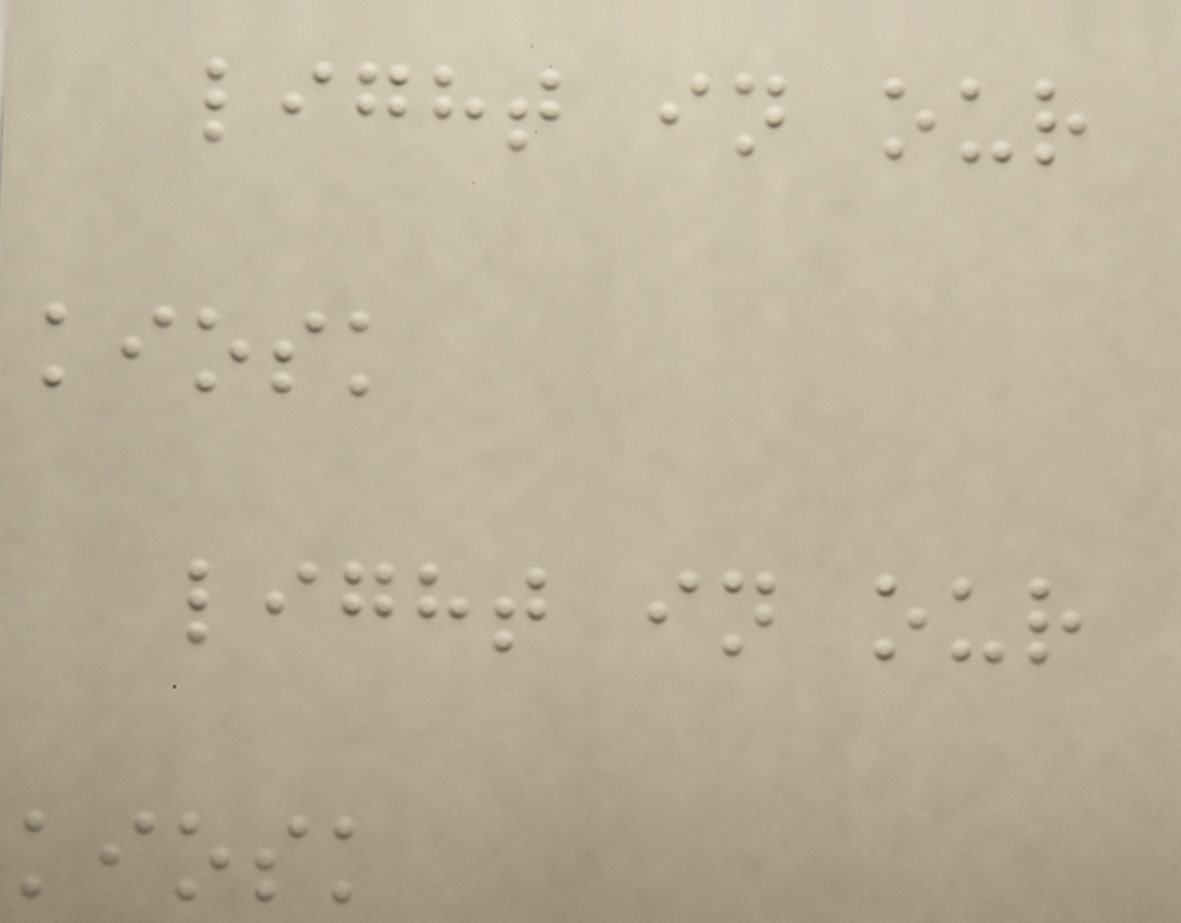light in our
kiosk
light in our
kiosk
